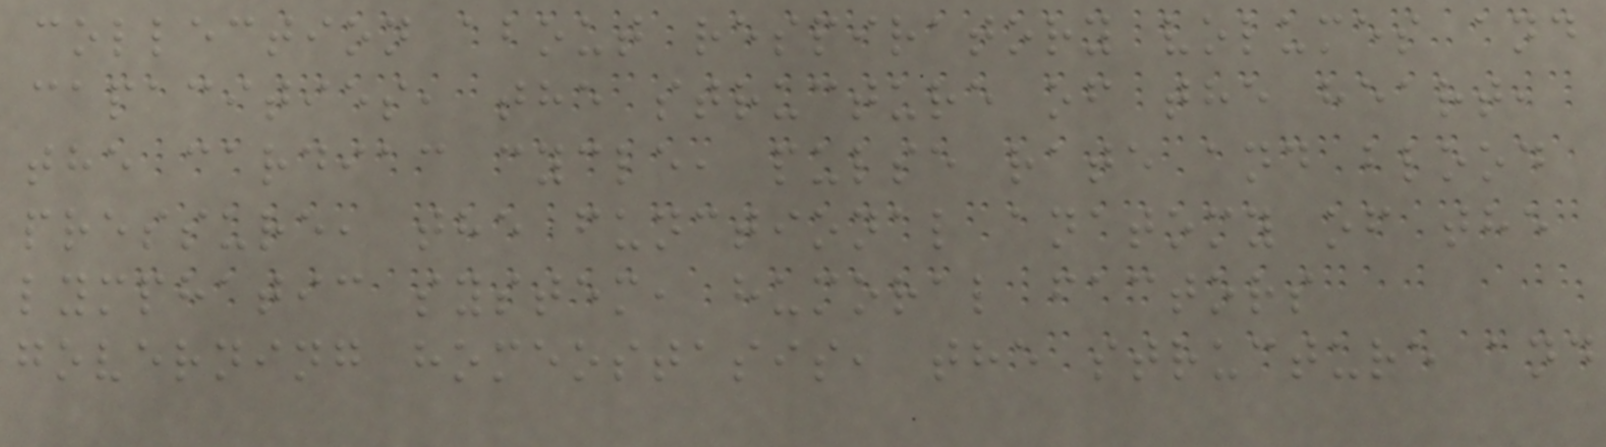collection about respiratory volumes and
capacities, the structure of the heart,
the cardiac cycle, pulse rate and blood
pressure, the functional anatomy of the
lymphatic system, humoral factors
governing homeostasis, the structure and
